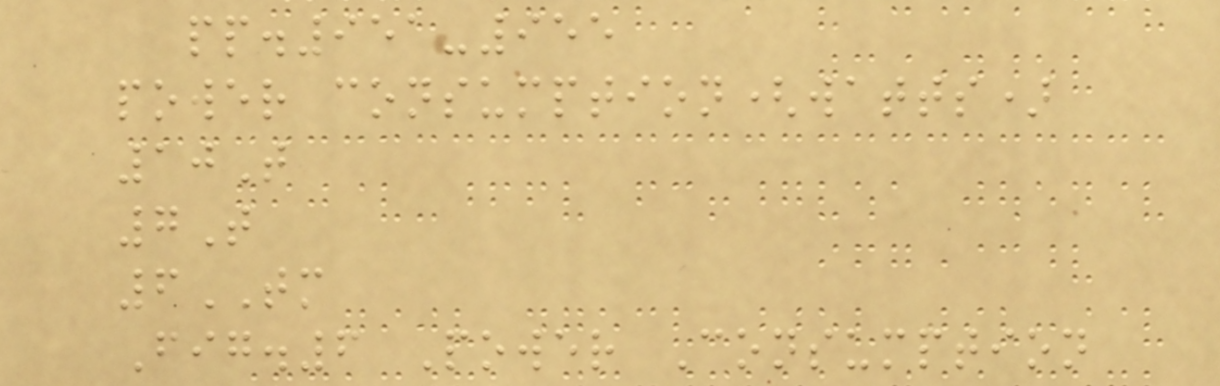pp.951-955
power consumption(watts)
10T
7T
6TM
Fig.6 Power Consumption
